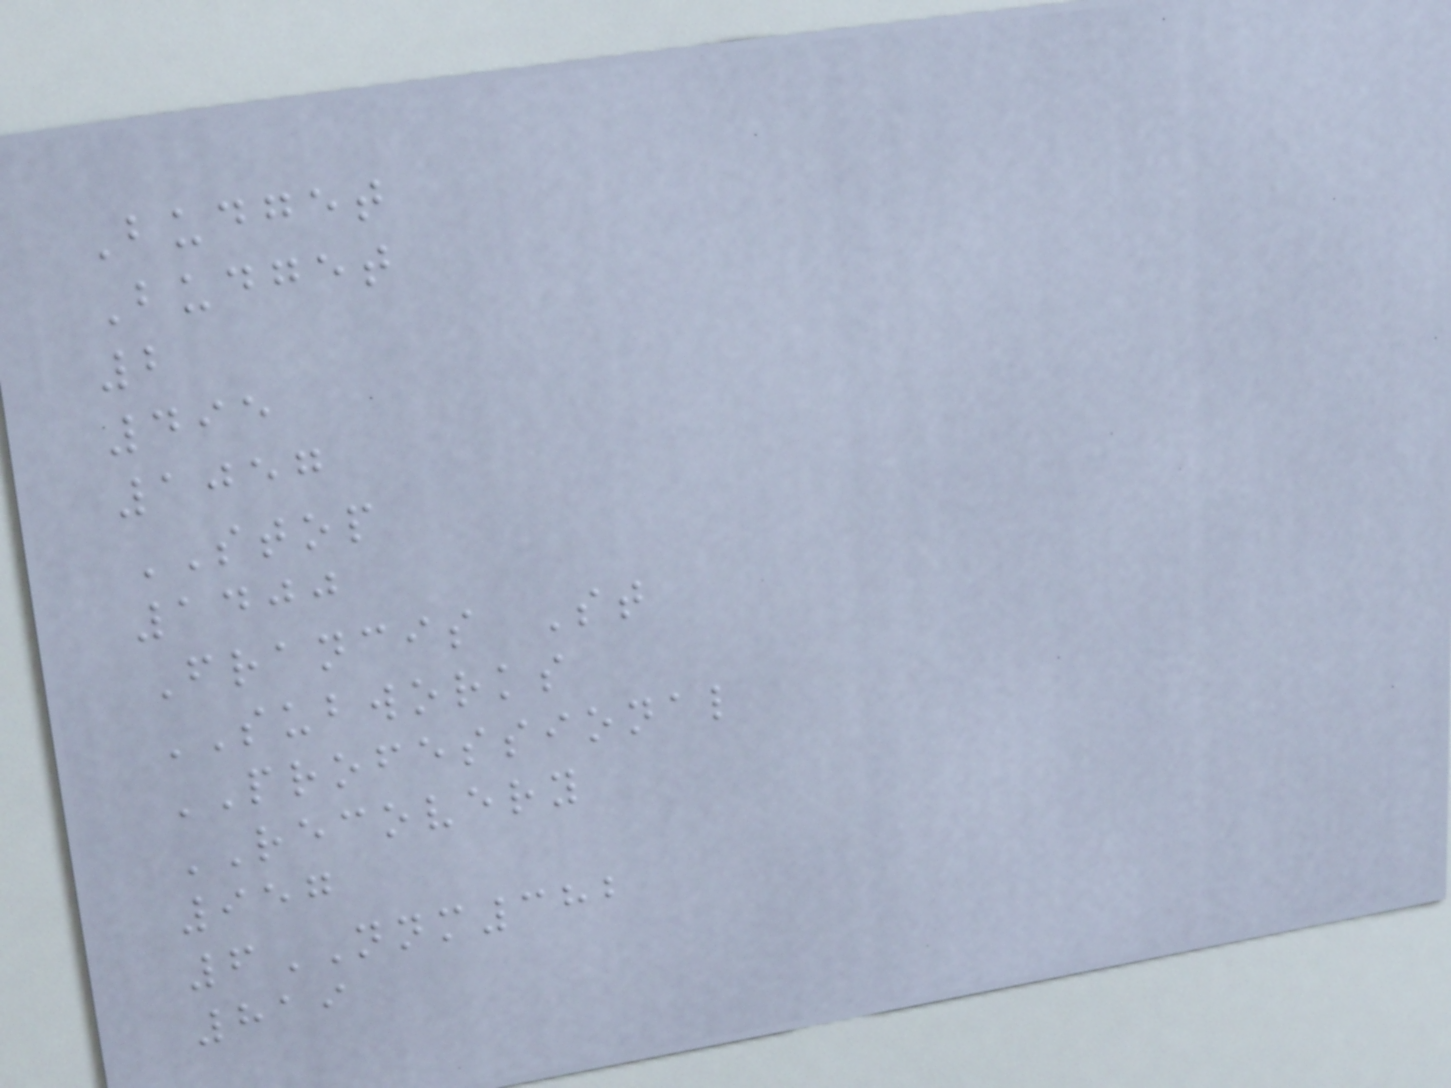Budget
Budget
2
495
1057
STOP
1400
Francis St
SUBWORKS
PROFESSIONAL
RECOVERY
957
6NNM382
819
